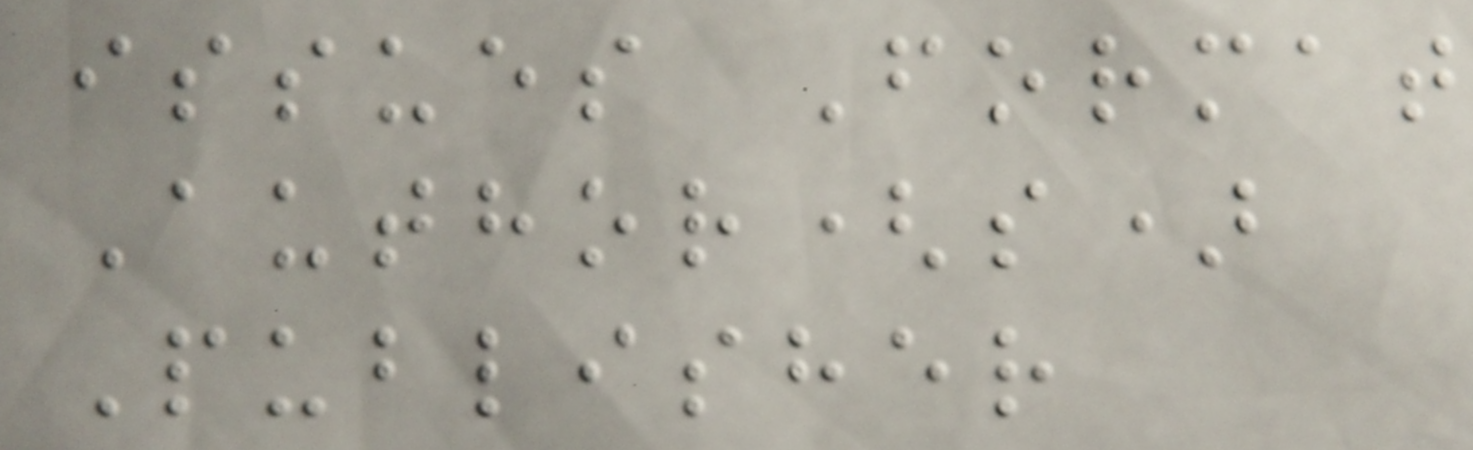issues Format
Author(s)
Publisher
